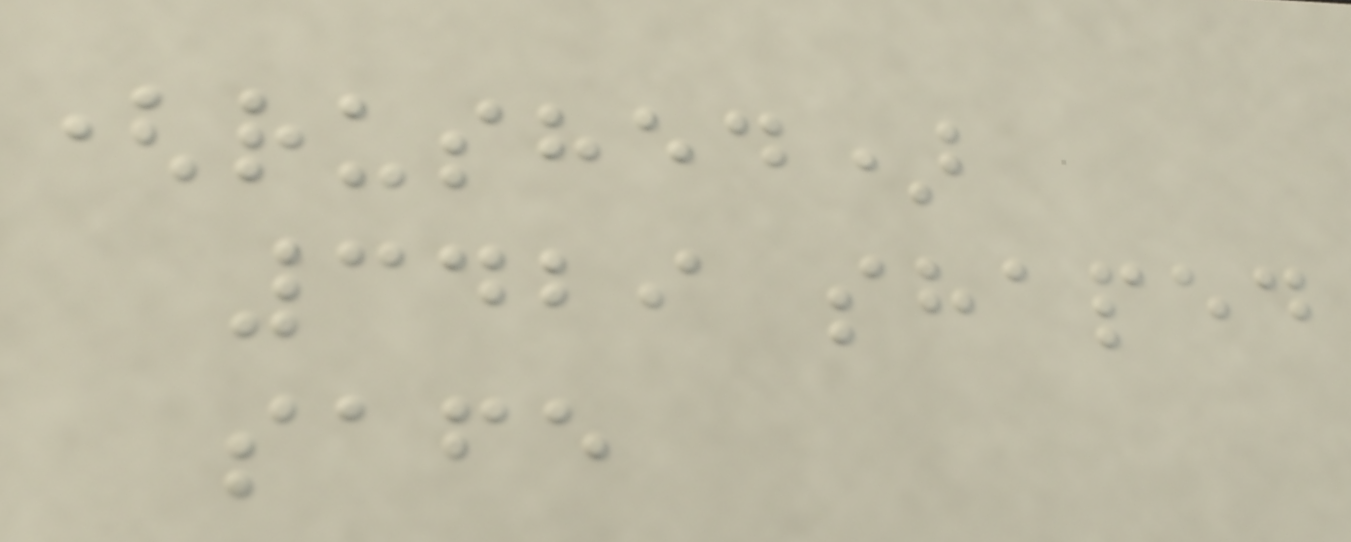(rushed)
3429 shaped
safe
